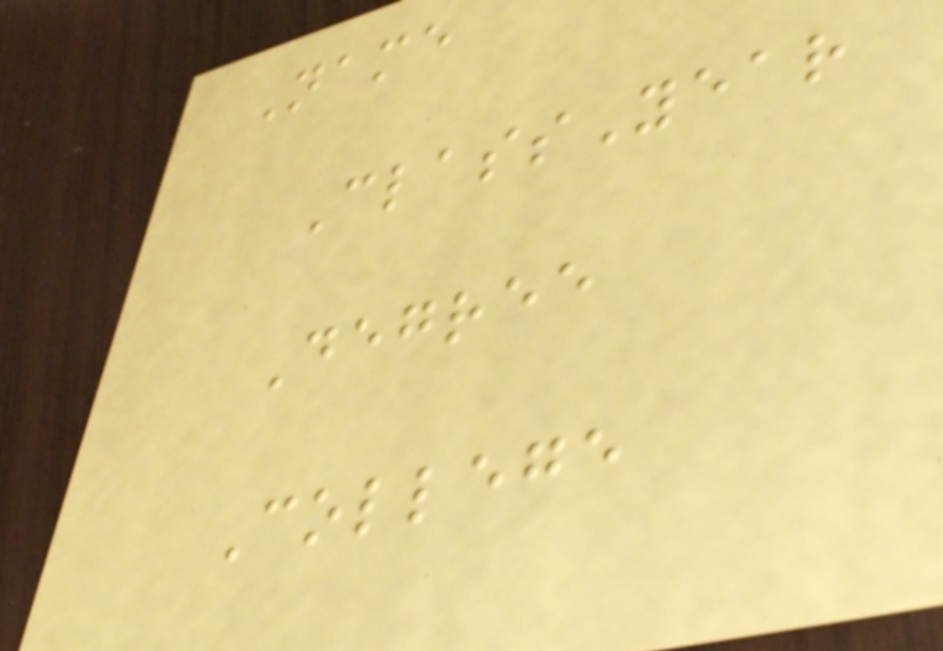Name
ClassYear
Degree
College
